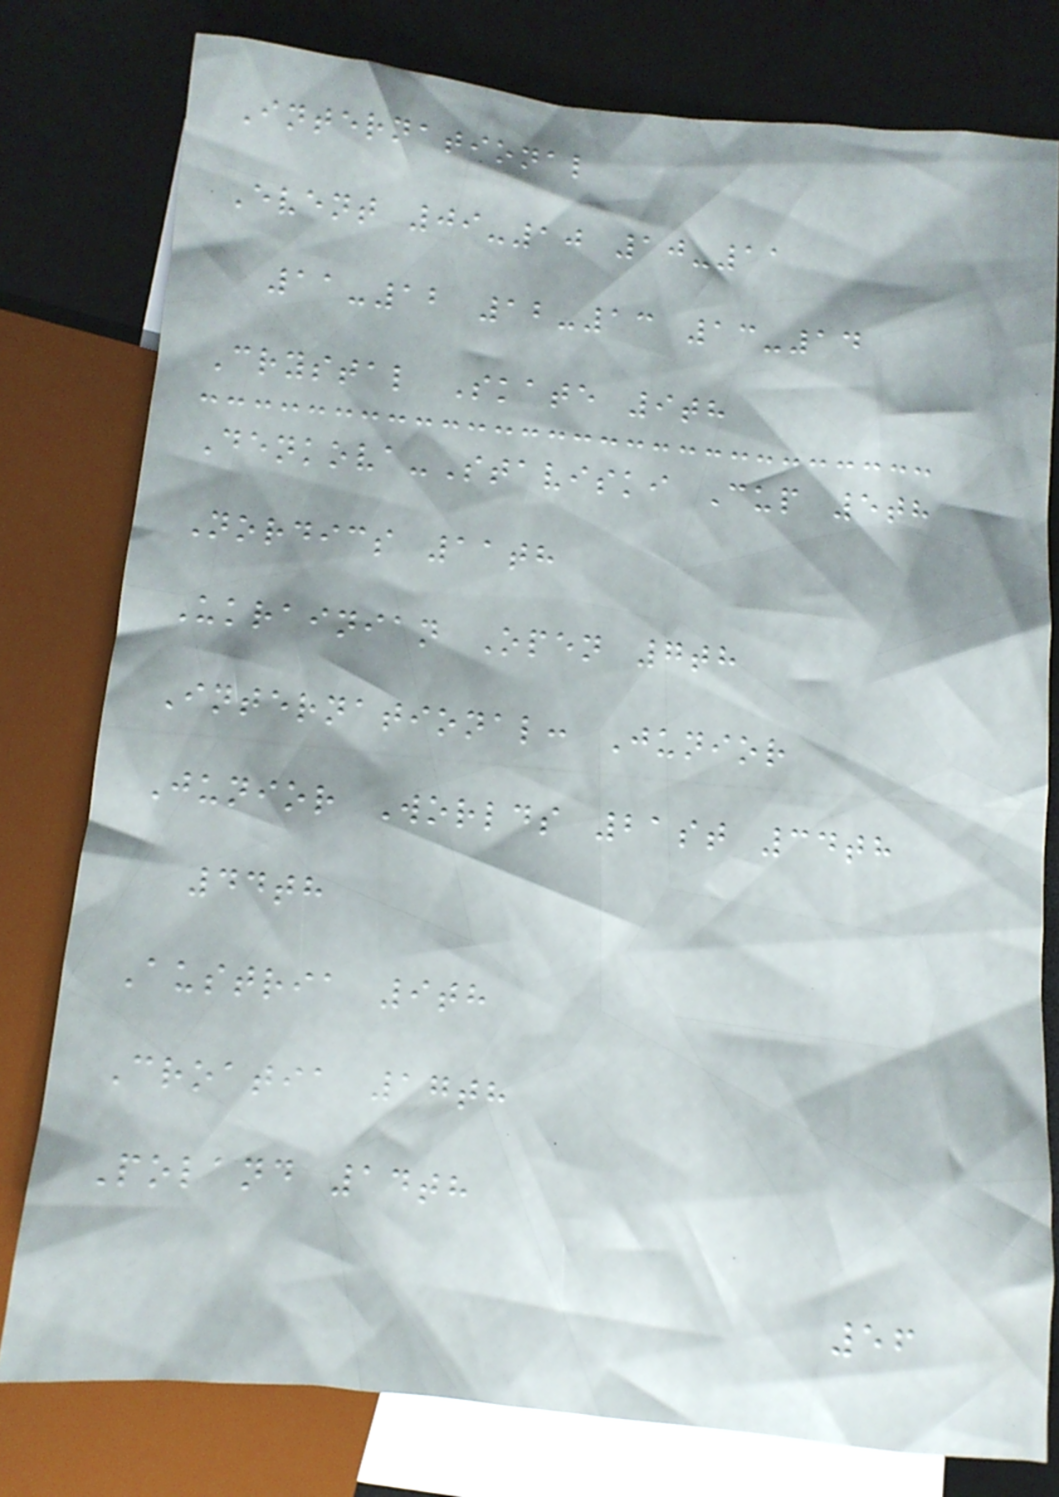International
Event 09-10 10-11
11-12 12-13 13-14
Crystal Skate 9th
Denkova-Staviski Cup 5th
Nordics 11th
Ukrainian Open 7th
International: Junior
Junior Worlds 21st 34th
44th
Austria 9th
Croatia 17th
Poland 14th
56
